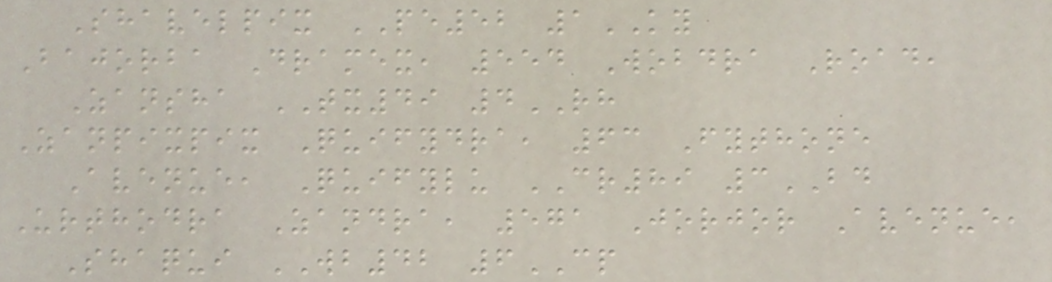Shavelpix PE52 1KY
Bajorba Dramex, 554 Wobdra Road,
Zansha TX49 4RH
Zanpixpix Quifydra, 63 Fythone
Avenue, Quifylu CR89 3BD
Urthodra Zandra, 571 Jorjor Avenue,
Shaqui WB42 6CP
